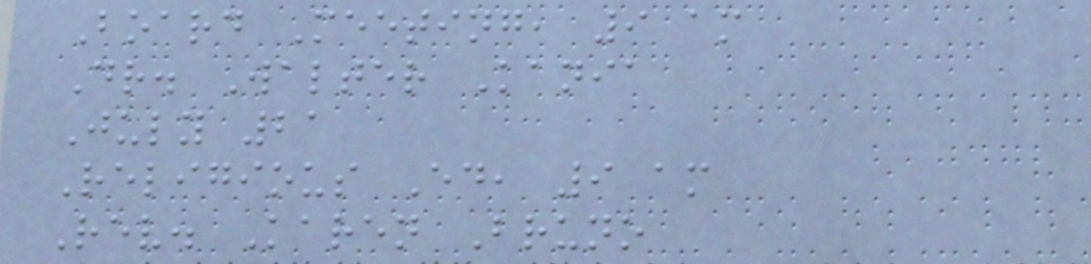Board Meeting, 9 am
Dr. Walter Kania
July 21
Religious Ed, 9 am
Rev. Karen Bruno
